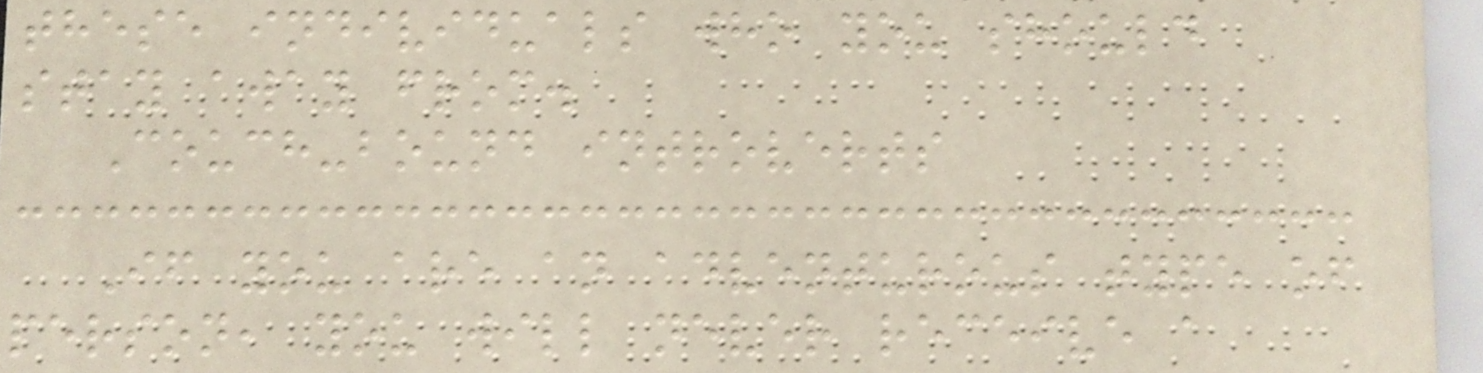these individuals who you should
stay away from.
Couch-bound introverts
If you are an adventurous type of
person, you will never receive a
